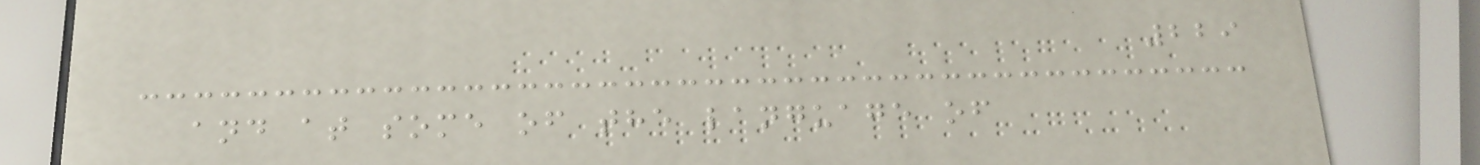229
and at some of the language of
